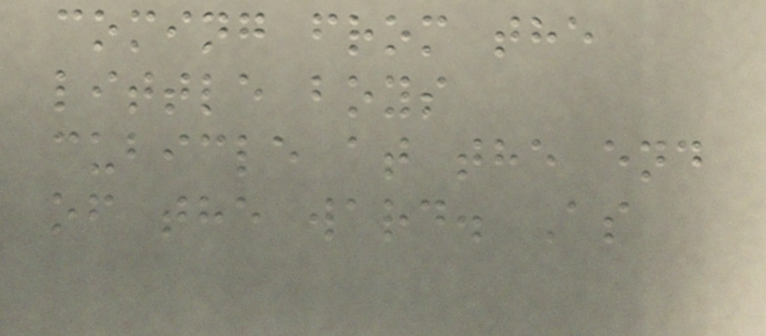coming from the
little boys
cubicle at the end
of the ward. As
